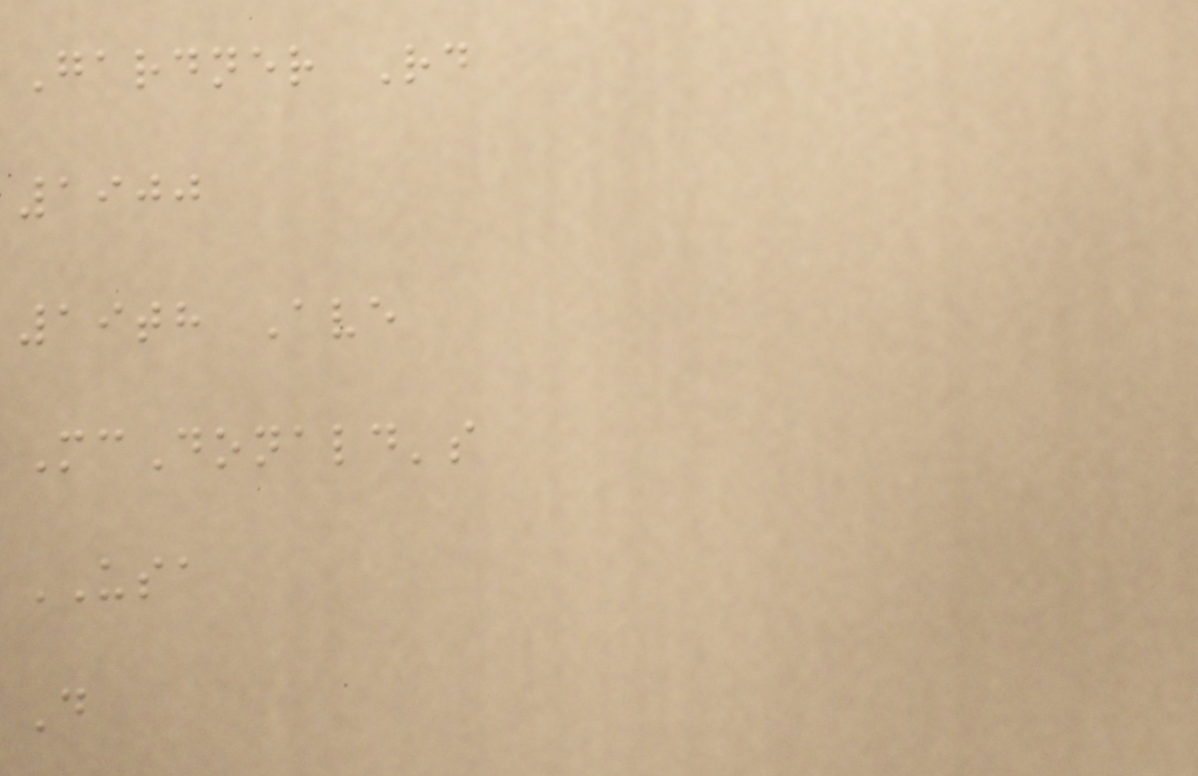Gardner Rd
1900
19th Ave
McDonald's
USA
D
